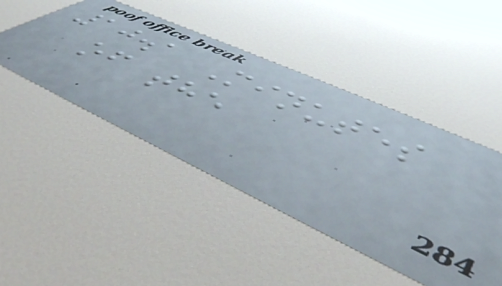10.1 Minutes
of the
